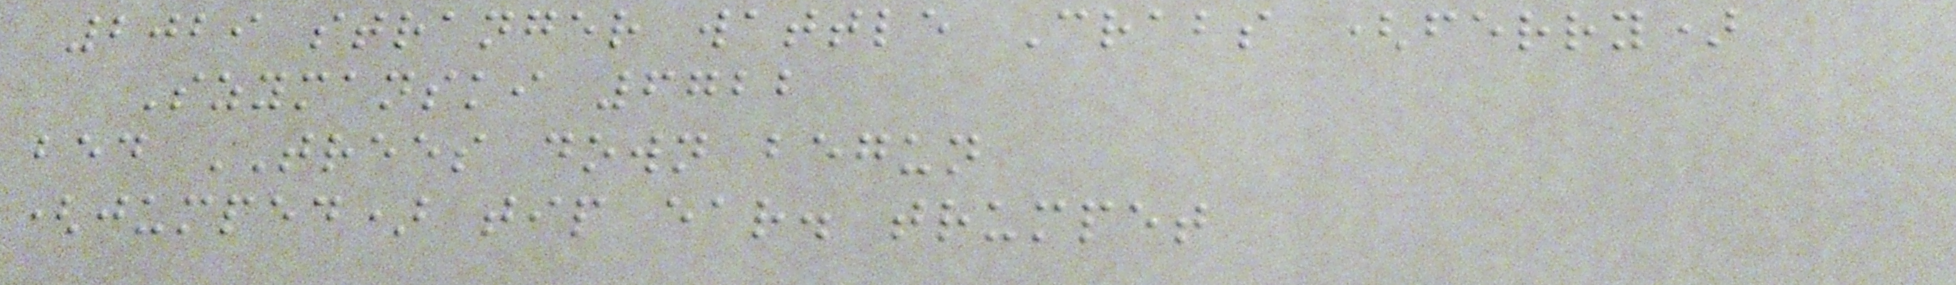2029 stranger wattle Crabs (ferry)
Szymanski 6722
bed TREES down begun
(jumped) tip ear. trumpet
